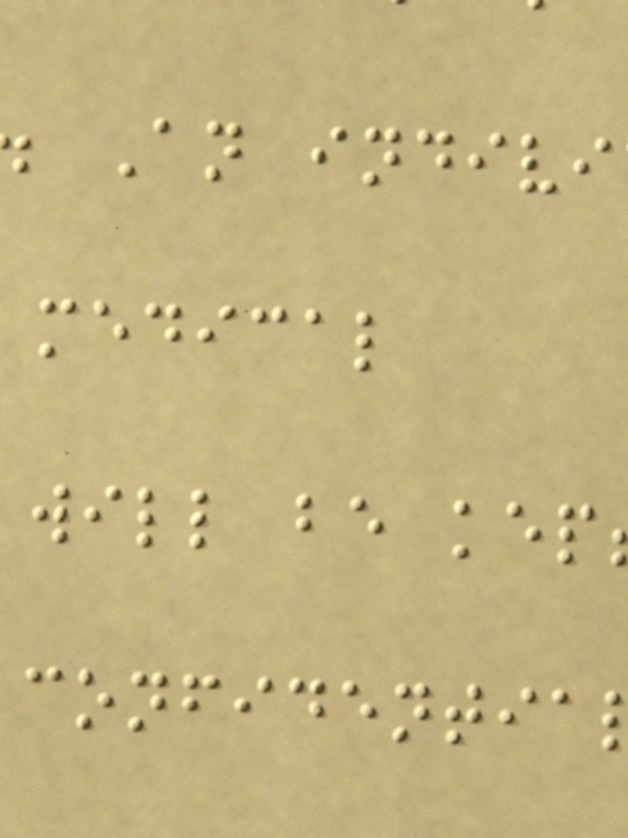An indivi
medical
will be kep
confidentia
